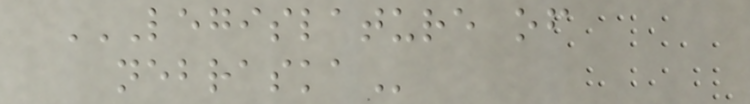LEGISLATURE OF
NEBRASKA
